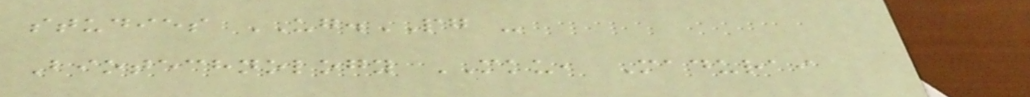studies UG.PG -
Biotechnology MKU, Madurai
